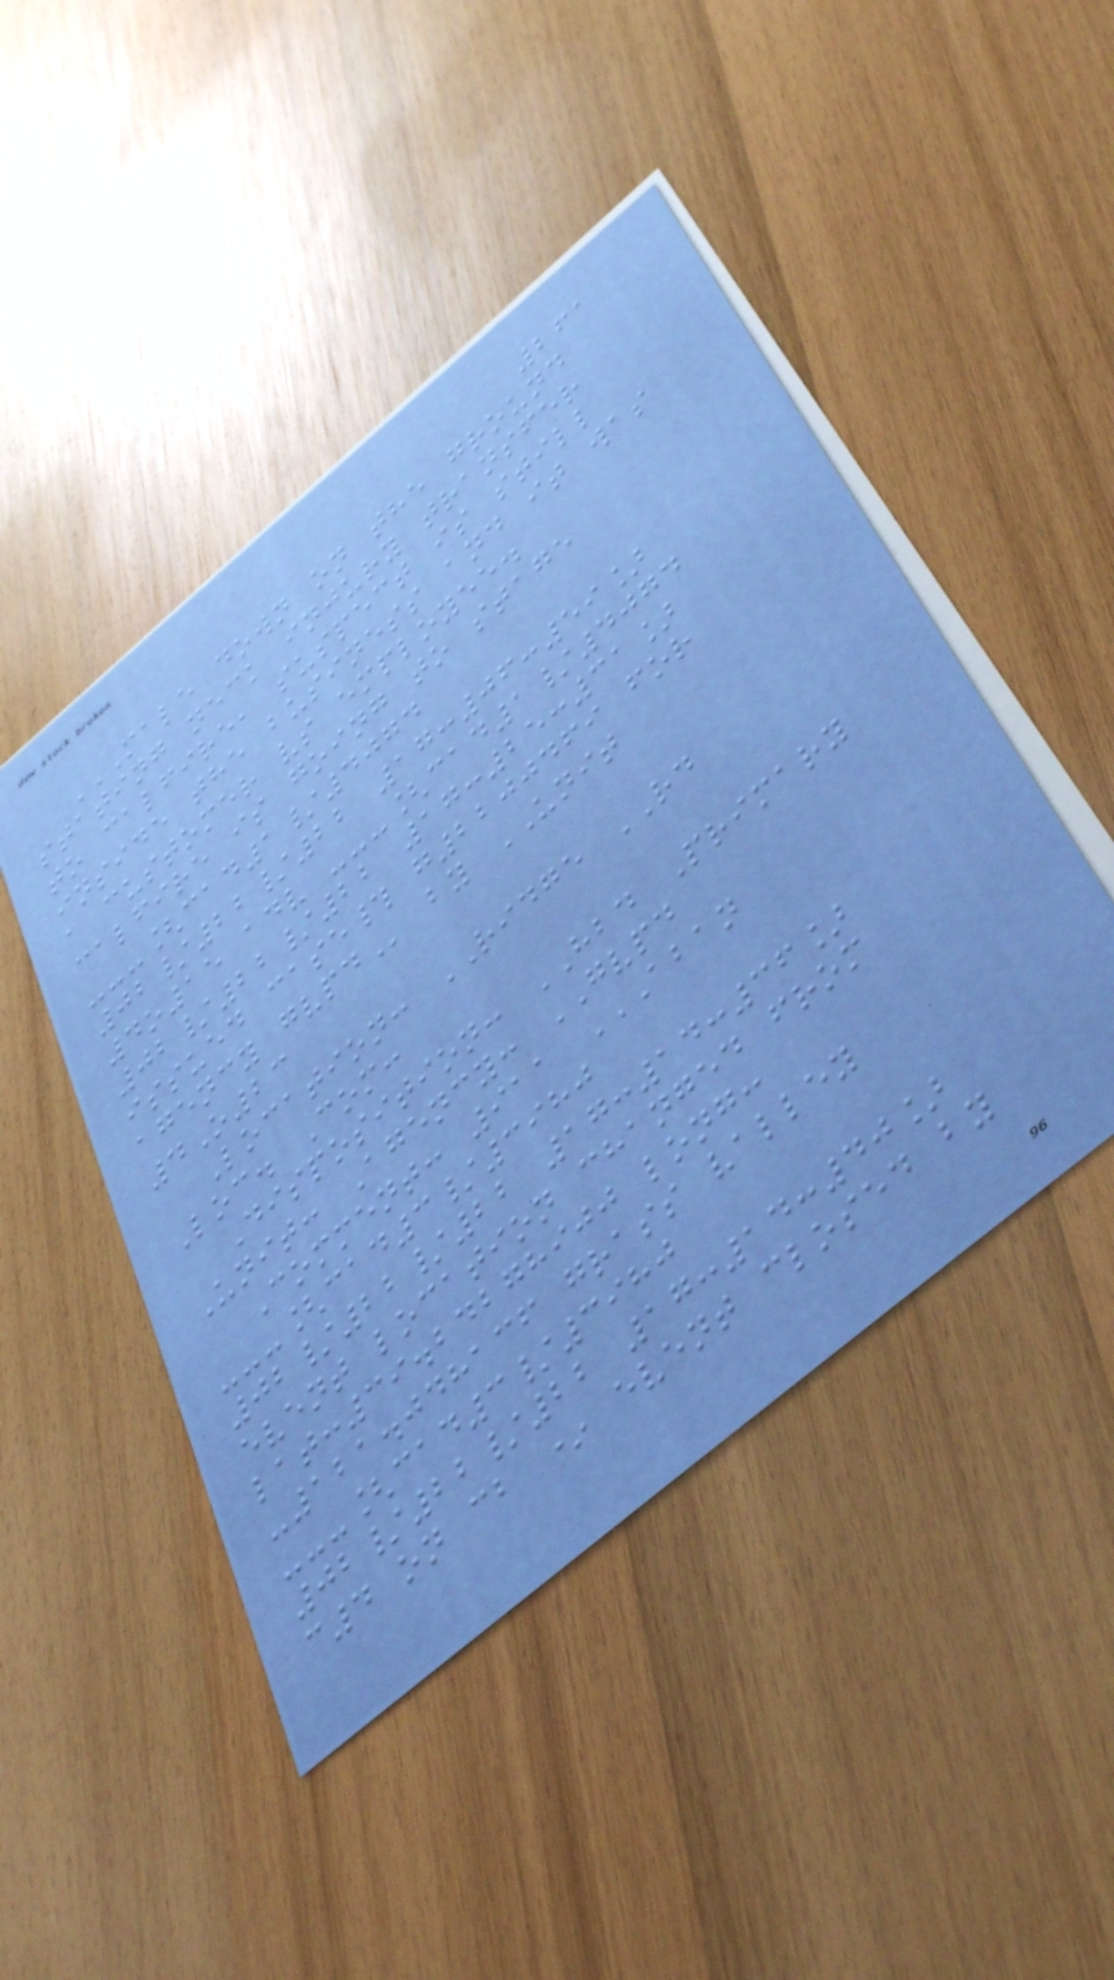261
MALE DOWN ON THE GROUND
STATING NECK INJURY TRANSFER
TO CALFIRE, SUSPECT IS STILL
INSIDE THE BUSINESS AND IT WAS
A CUSTOMER VS EMPLOYEE.
CALFIRE IS GOING TO STAGE
---[CAD1/4074
02/22/22 17:06:59]
4O15 ADV ---[CAD1/4074
02/22/22 17:25:31]
ISSUED CASE# G2200469 FOR
AGENCY GVPD by UNIT
4O23
Location: RIDGE RD
Loc. Com:
Disposition: HBD Primary
Unit: Agency: GVPD
Comment: 911 ABAN
---[CAD3/3980
02/22/22 17:14:36]
EVENT LOCATION CHANGED FROM
LAT:39.24278900 LONG:
-121.048136 GRASS VALLEY
---[CAD3/3980
02/22/22 17:14:40]
C4 ON CB * EVENT CLOSED BY
